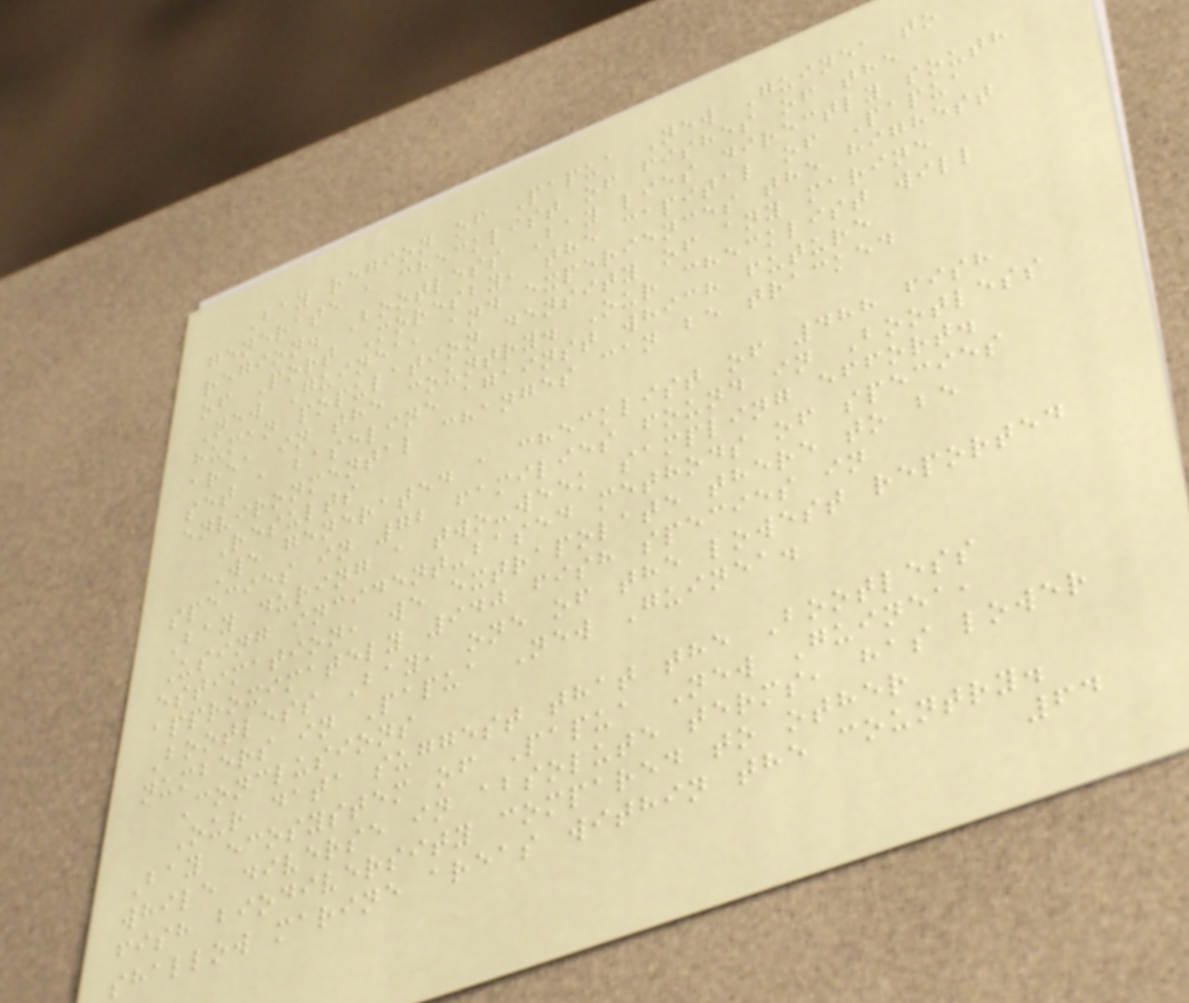Bay region of Papua New Guinea to
generate a checklist of fishes of the
region. Bootless Bay lies directly south
of Port Moresby, the capital of Papua
New Guinea, and experiences the highest
human population density of any marine
area in the country. Our checklist will
set a baseline against which future
environmental changes can be tracked
Results
We generated a checklist of 488 fish
species in 72 families found in Bootless
Bay during a two-week sampling effort.
Using incident-based methods of species
estimation, we extrapolate there to be
approximately 940 fish species in
Bootless Bay, one of the lowest reported
numbers in Papua New Guinea.
Conclusions
Our data suggest that the Bootless
Bay ecosystem of Papua New Guinea,
while diverse in absolute terms, has lower
fish biodiversity compared to other
shallow marine areas within the country.
64
